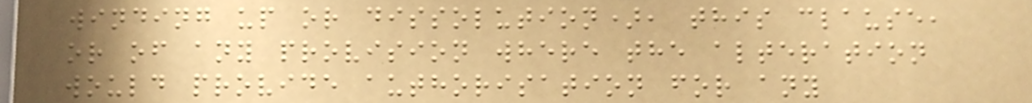winding up or dissolution), this clause,
or of any provision where the alteration
would provide authorisation for any
